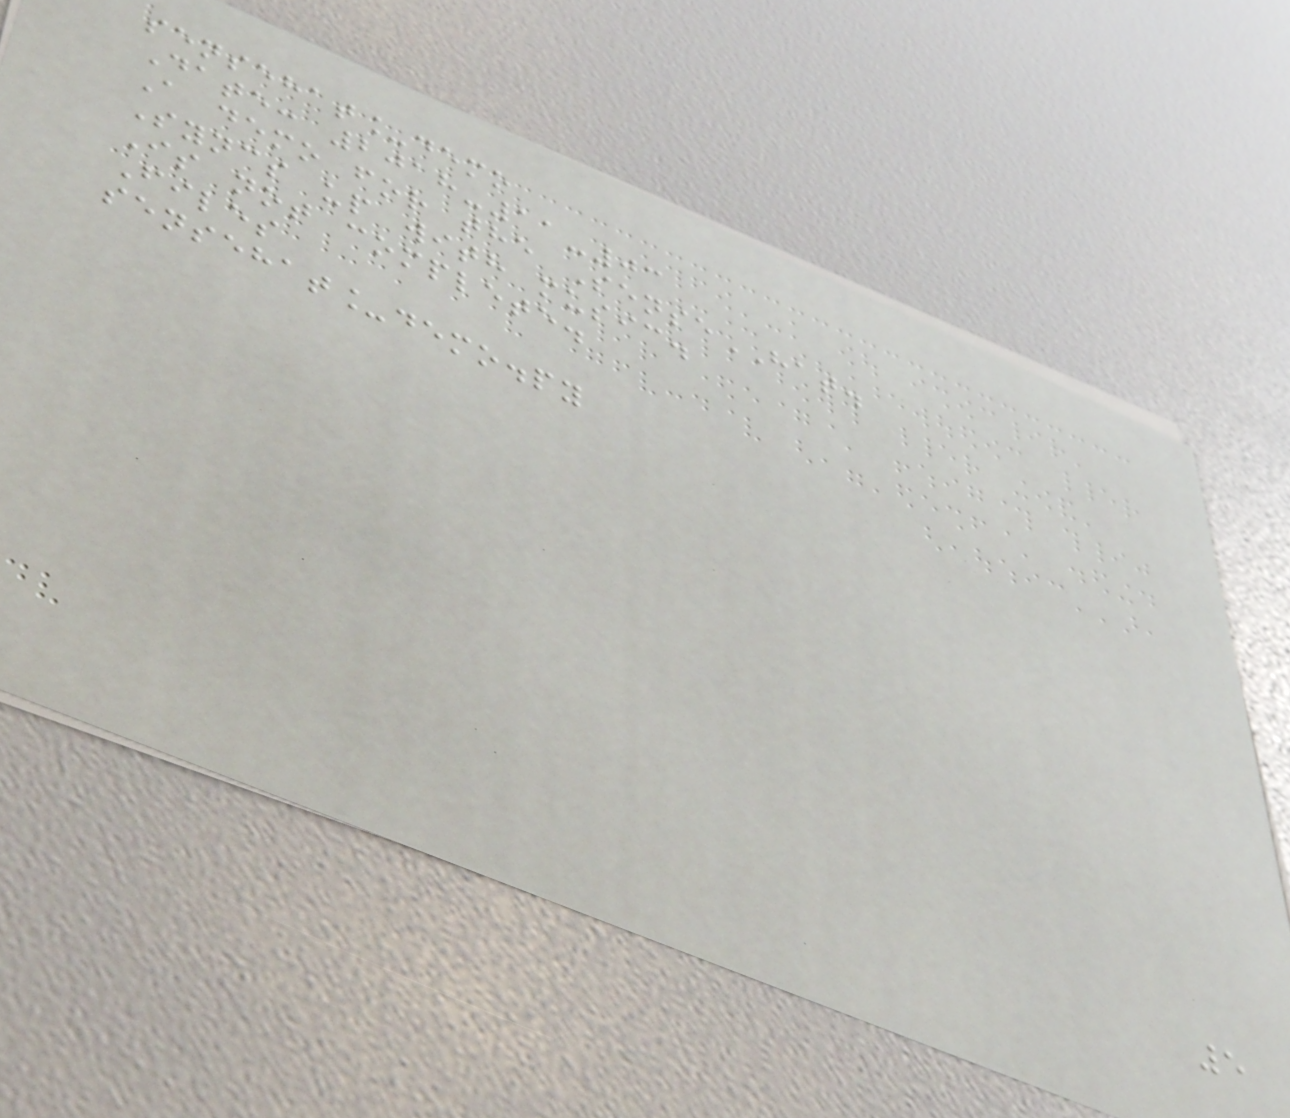sensehat_demo
Date: 2018-11-03
A demo for the SenseHAT.
Syncs up with music.
Is not complete.
Files
sensehat_demo.py
5
